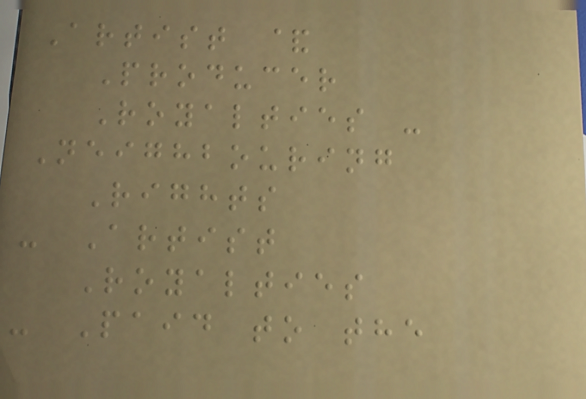Artist &
Producer
Royalties -
Neighbouring
Rights
- Artist
Royalties
- Paid to the
